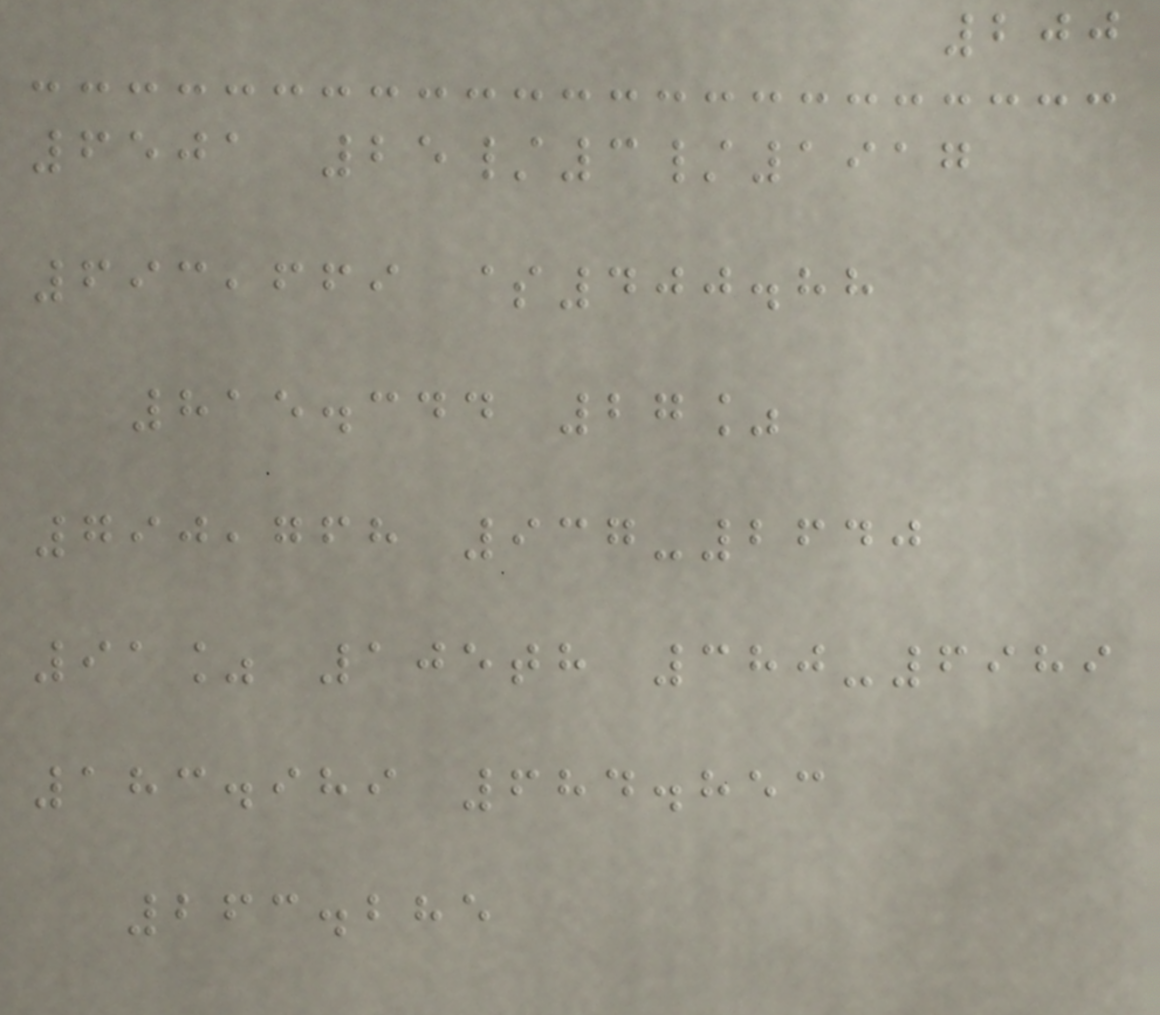200
6501 25/3/1917
693,669 $400.88
815.344 27%
790,768 937-2640
91% 105th 380-6989
183.989 684.853
263.285
